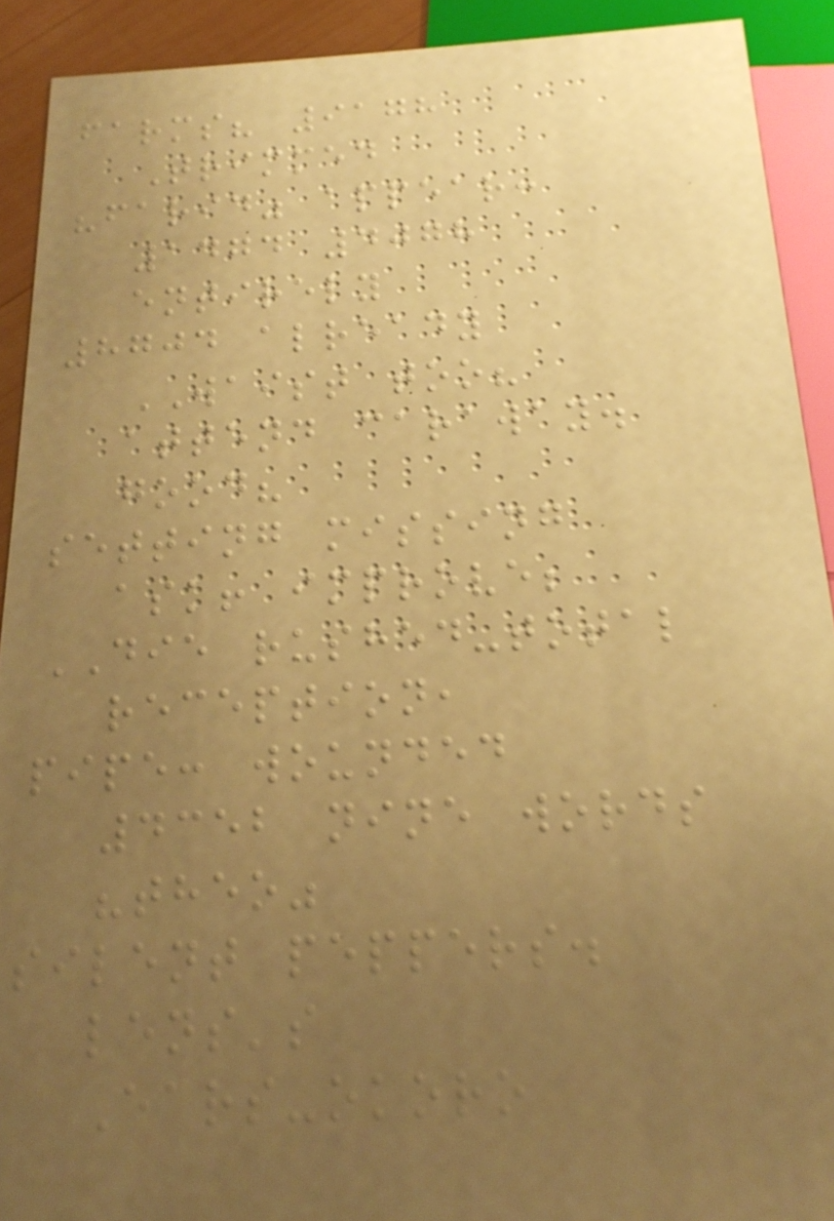farms? 9178
Trimmed
"farid" appear:
1474 4078
entirely
8704 already
WAIST too?
attend caraway.
good?
setting missing
ask! improve;
DIE rushed-total
reception,
pipe: wounded
4352 nine words
"theo"
silent peppers.
lens's
Ears-okoro
